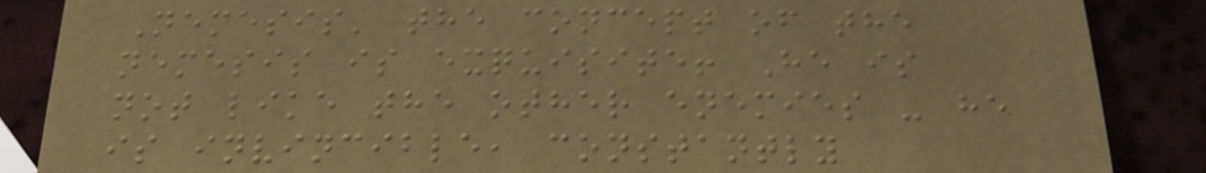Nemesis' the concept of the
nemesis is exquisite! He is
not like the other enemies - he
is invincible, constantly
